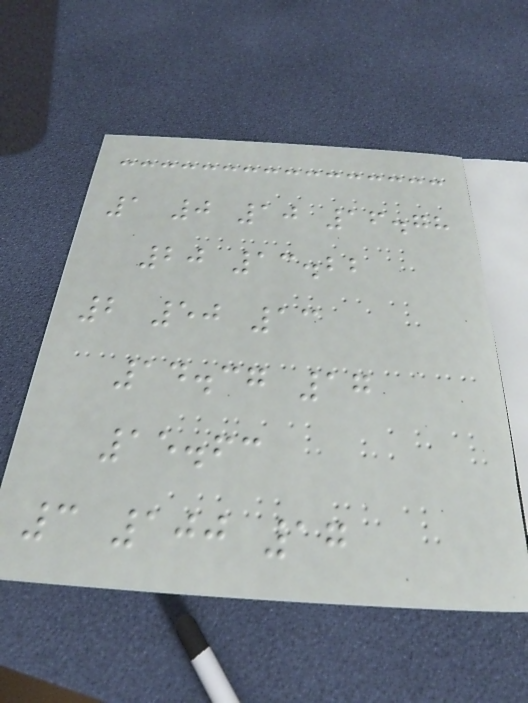1 0 10 16.78
20 13.22
2 50 13
14.37 17
15.63
3 100 17
